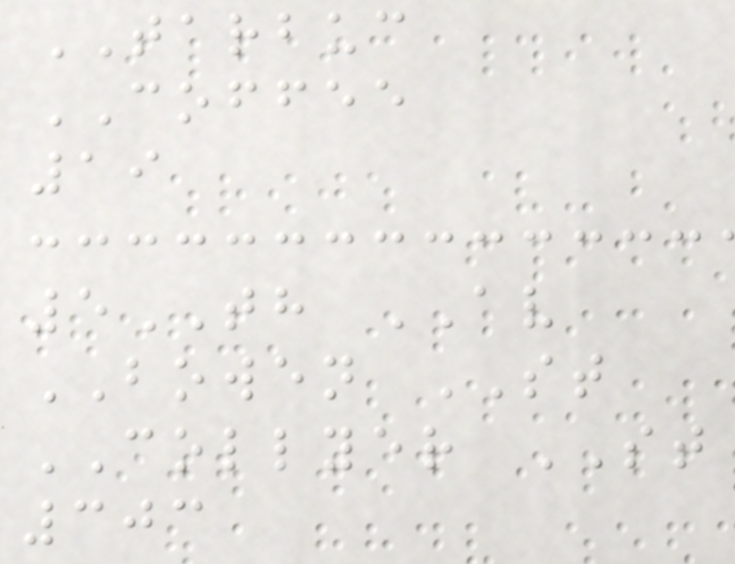TARBUC
COFFEE
19
5TH AV
BOWEN ST
COLLYER ST
303
